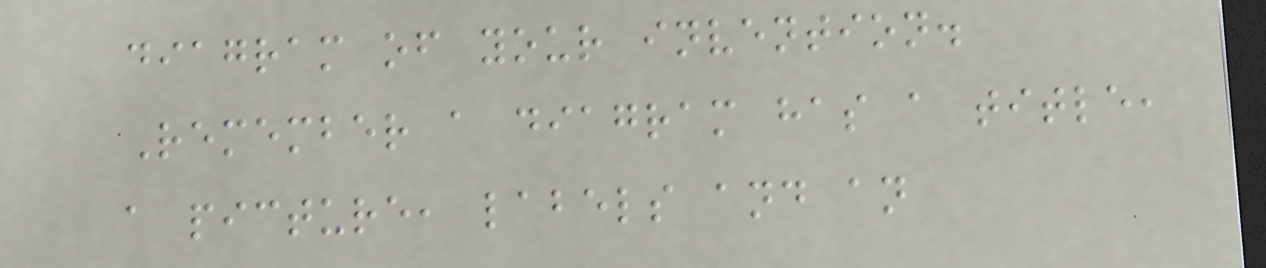diagram of your invention.
Remember a diagram has a title,
a picture, labels and an
